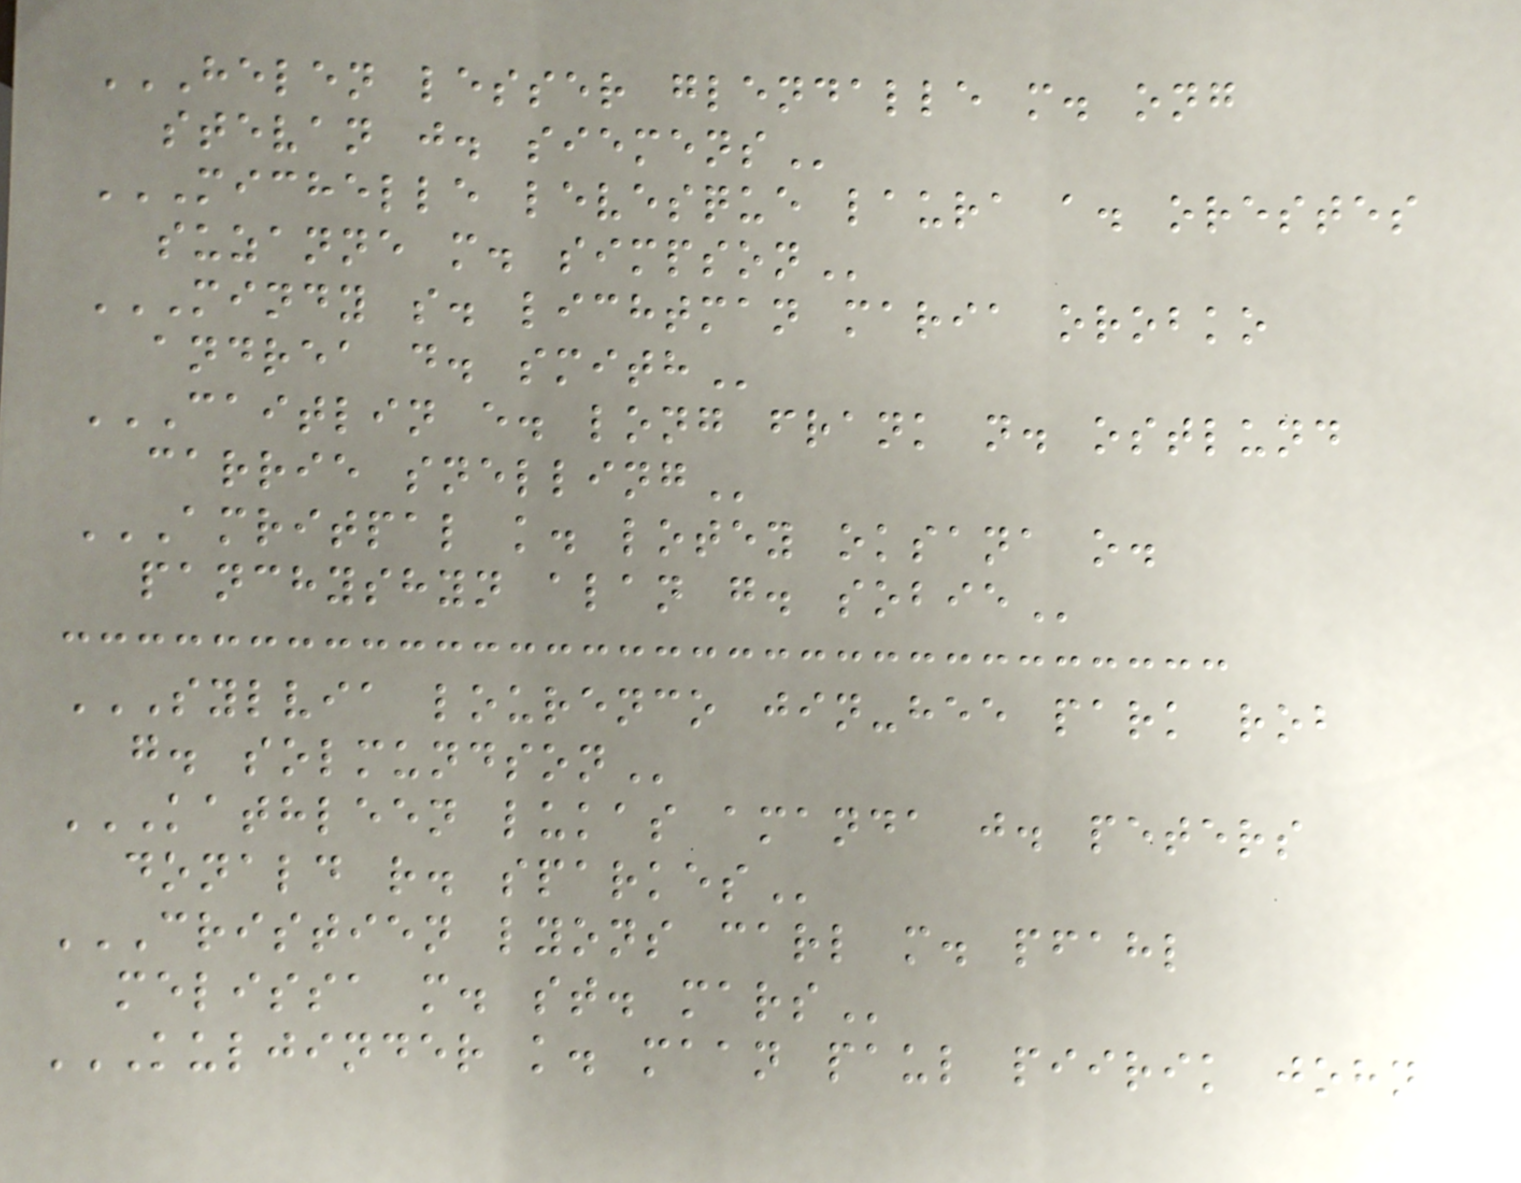HELEN LESSER GLENDALLE M. ONG
STEVAN J. SIEMENS
MICHELLE LEVESQUE LAURA A. ORESTES
SUZANNE M. SIMPSON
MINDY S. LICHTMAN MARIA OROBKO
ANDREA D. SMITH
CAITLIN E. LONG FRANK N. OSTLUND
CARRIE SNELLING
AMRITPAL K. LOTEY OKSANA O.
PANCHYSHYN ALAN G. SOBIE
SYLVIA LOURENCO JIN-HEE PARK ROB
G. SOLMUNDSON
KATHLEEN LUKAS AMANDA J. PETERS
DONALD R. SPARKES
CRISTIEN LYONS CARL M. PFAHL
MELISSA M. ST. MARS
KULJINDER K. MAAN PAUL PIIRIK JOHN
